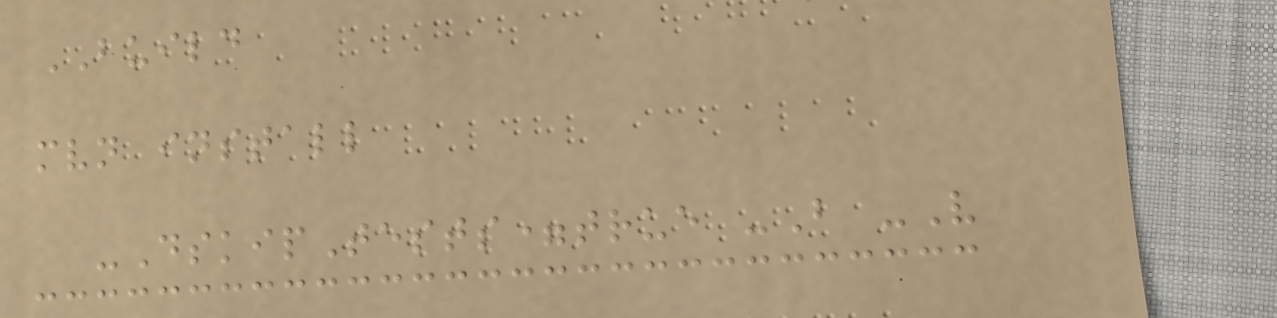BUILD
mvn install
-DskipTests=true -B -V
